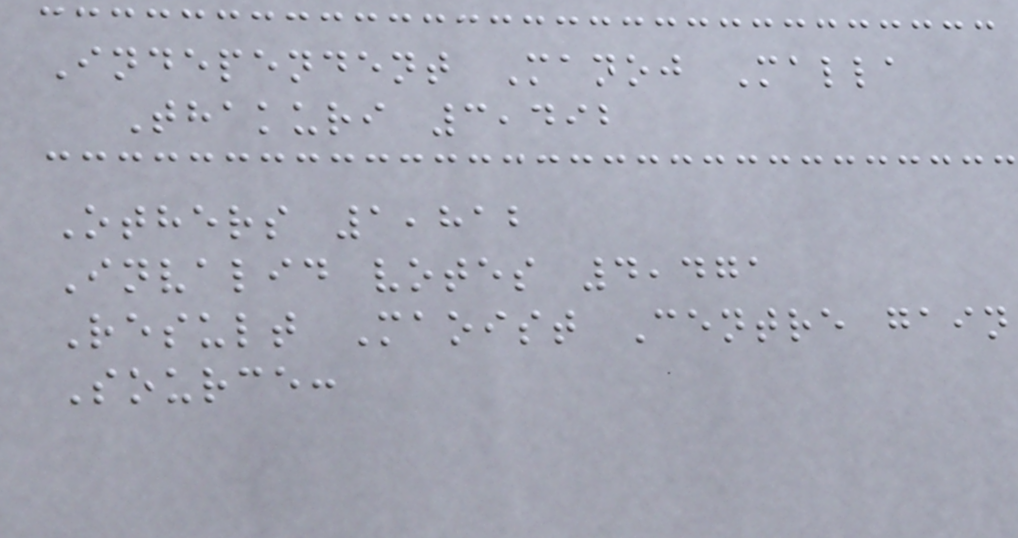Independent Manoj Malla
Thakuri 3,492
Others 1,812
Invalid votes 4,471
Result Maoist Centre gain
Source:
